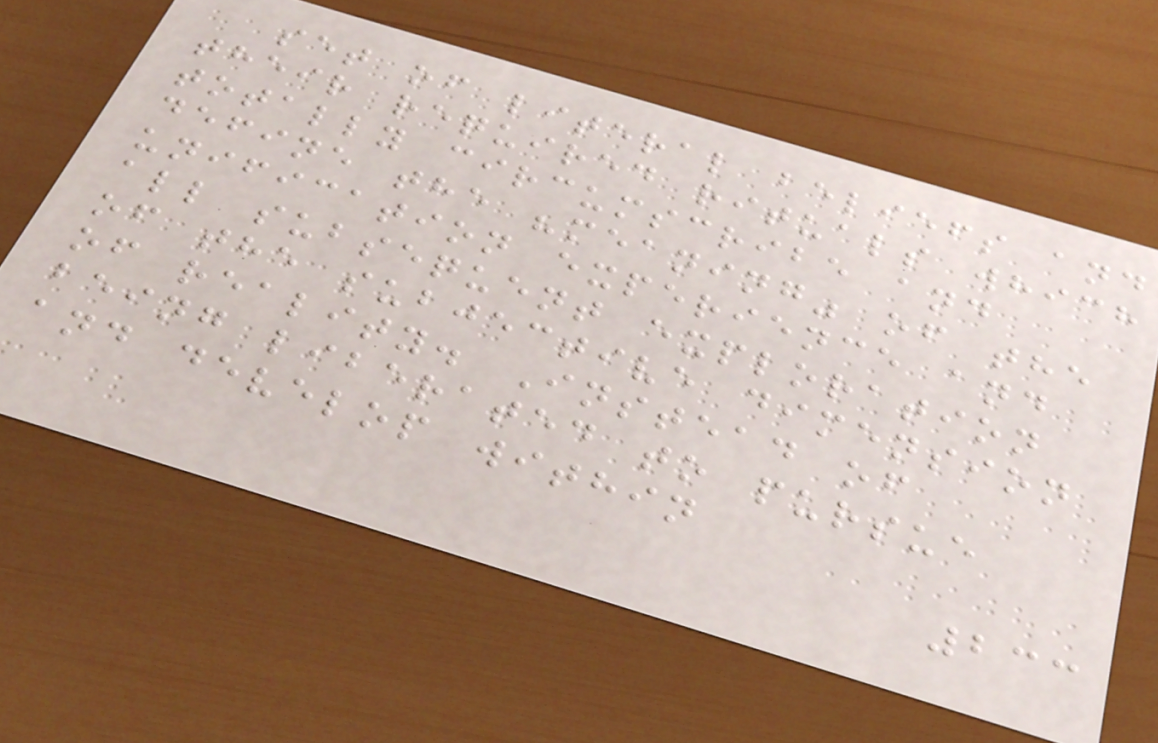set of literal beliefs and
their required rituals which
totally circumscribe and
define the "meaning" of the
unification experience and
all subsequent exploration
of the subjective dimension
of reality. Instead of
being liberated to pursue
and develop within
233
